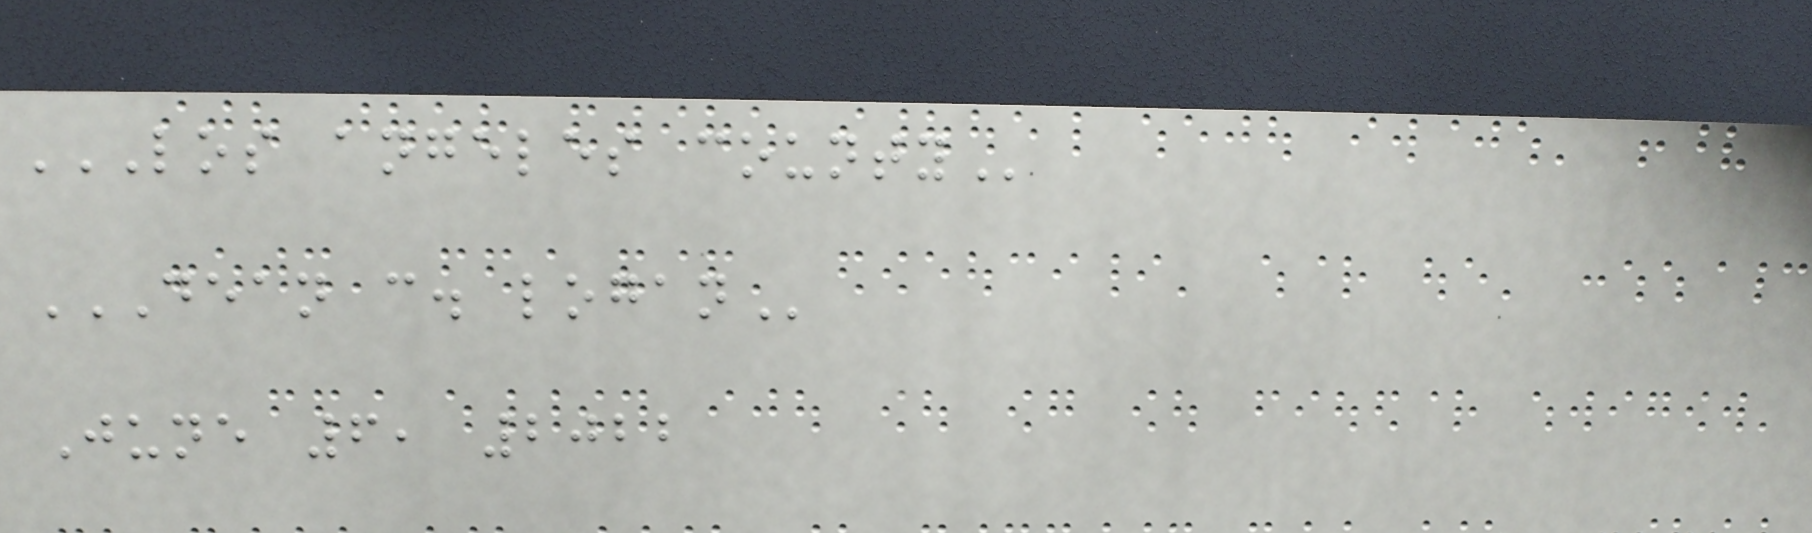LOS ANGELES COUNTY
DEAN C. LOGAN
June 6, 2022
